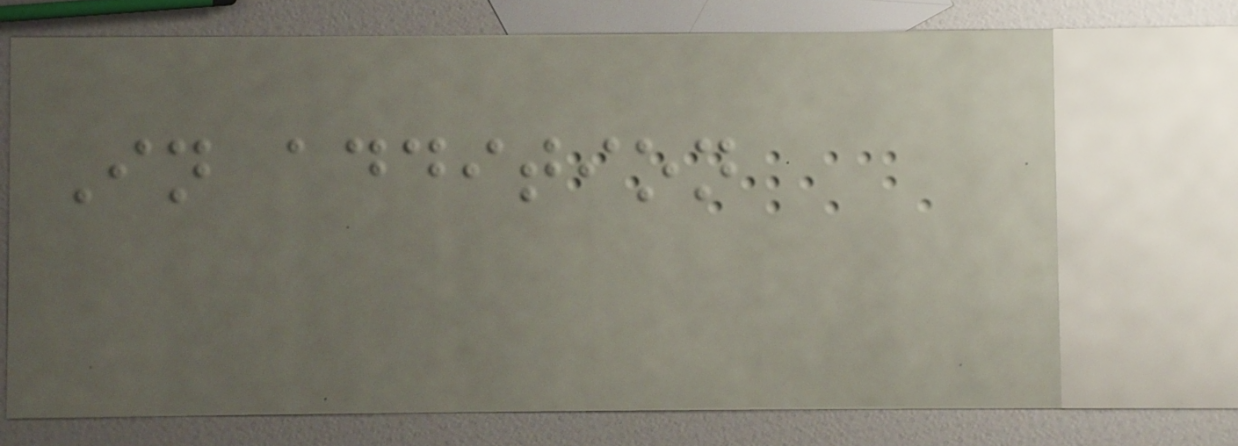In addition
